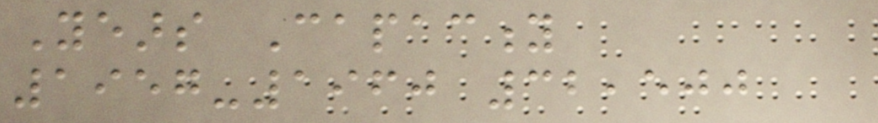Years Capacity
1957-1960 32,500
